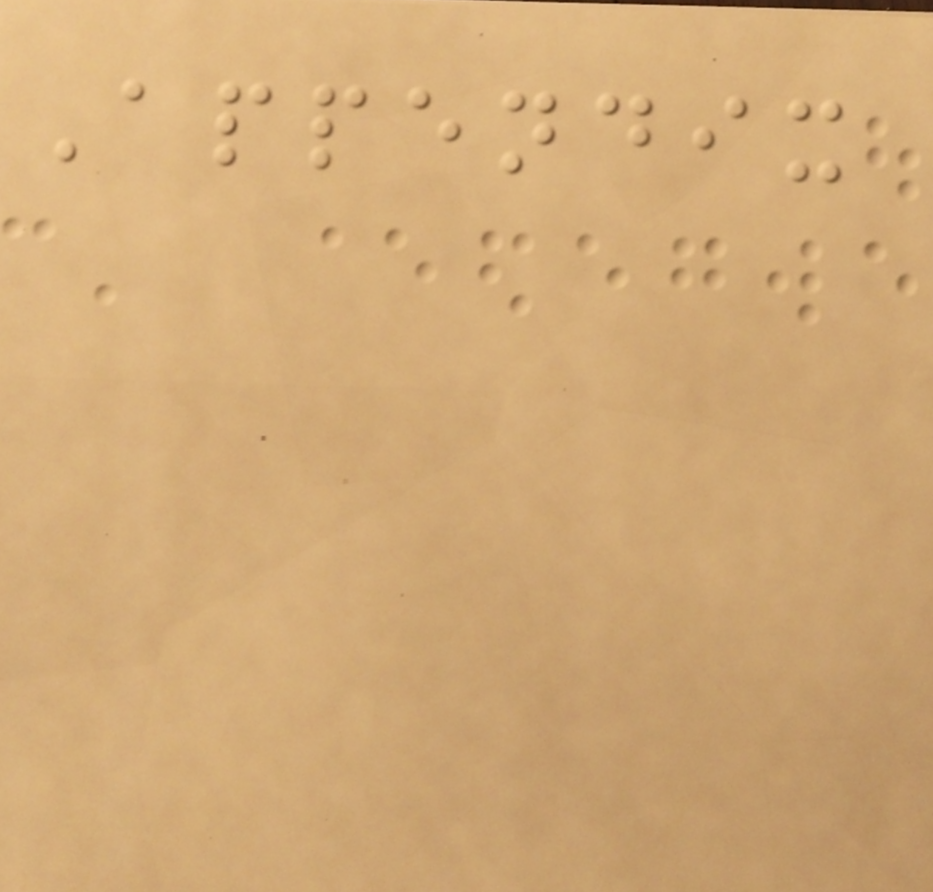Appendix
